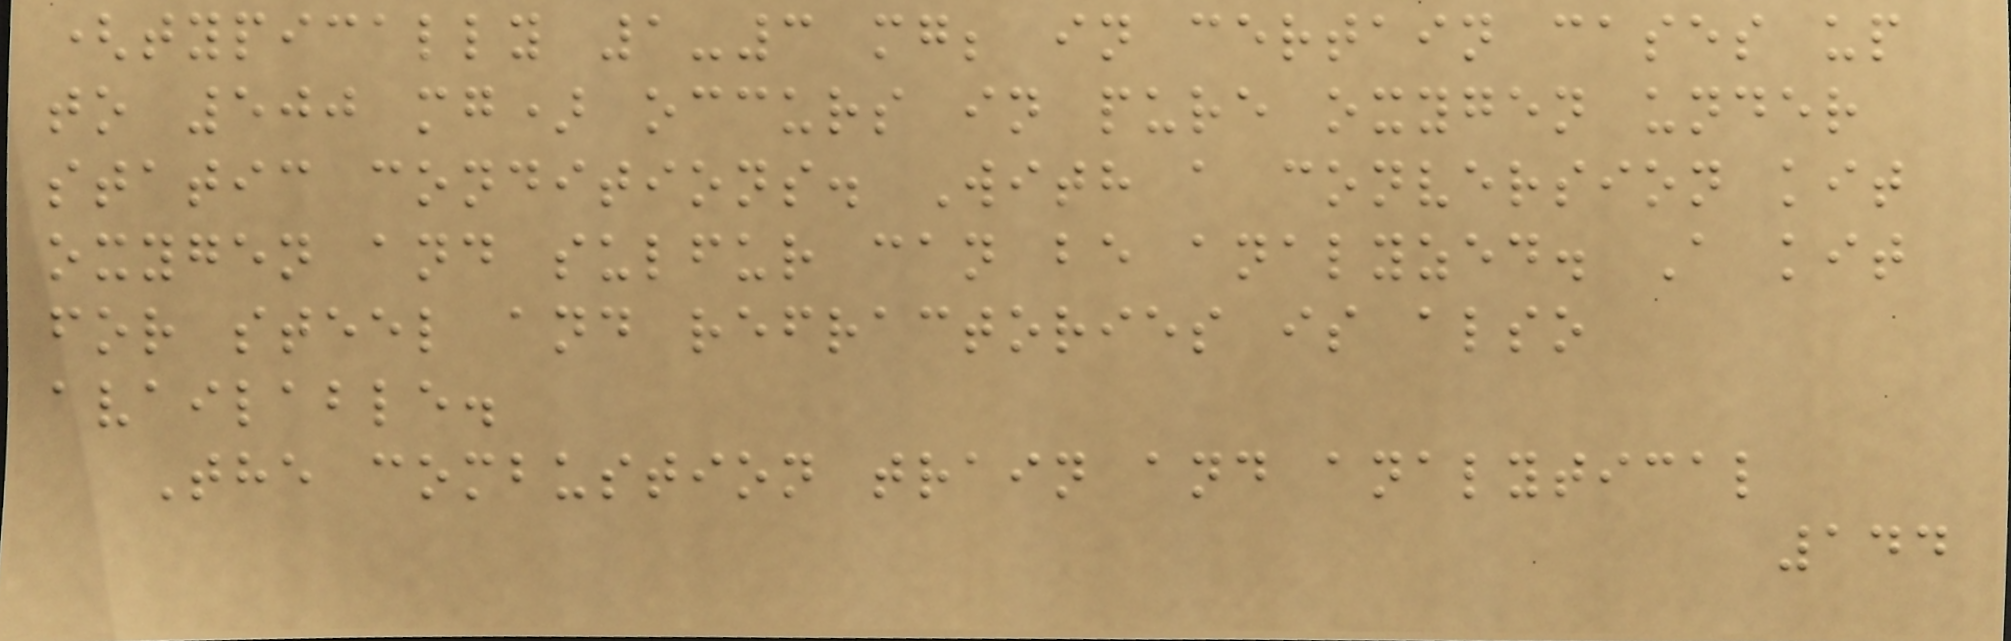(typically 1-3 mg; in certain cases up
to 500 mg) occurs in pure oxygen under
static conditions. With a conversion kit
oxygen and sulfur can be analyzed. A kit
for steel and refractories is also
available.
The combustion train and analytical
144
